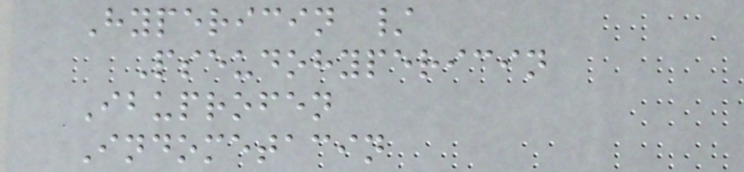Hypericin /
Pseudohypericin
Ibuprofen
Indometacin
